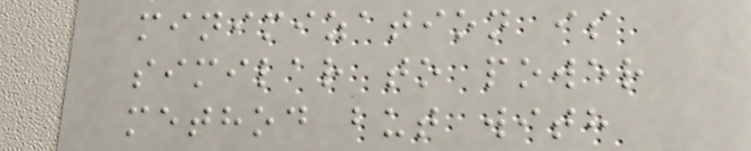minimization is
similar to power
method but with
